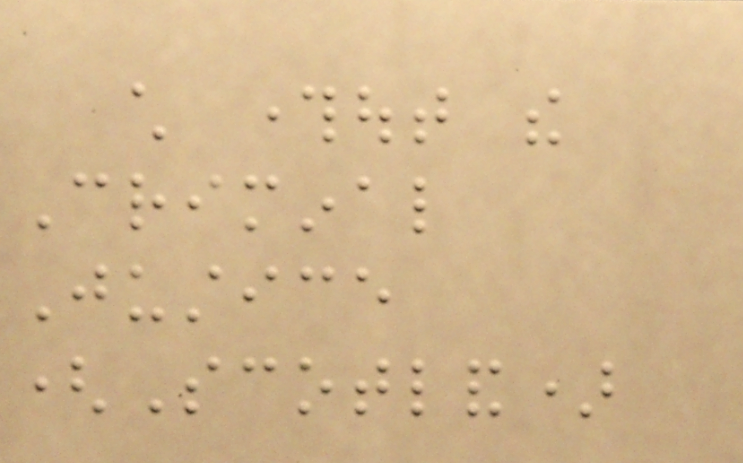child throughout the
Criminal
Justice
(Scotland)
